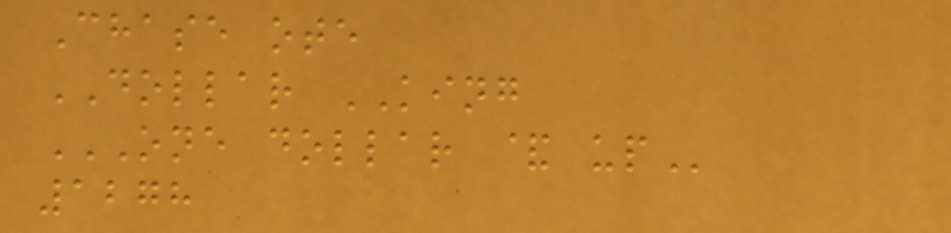Chase ote
DOLLAR KING
ONE DOLLAR & UP
1278
